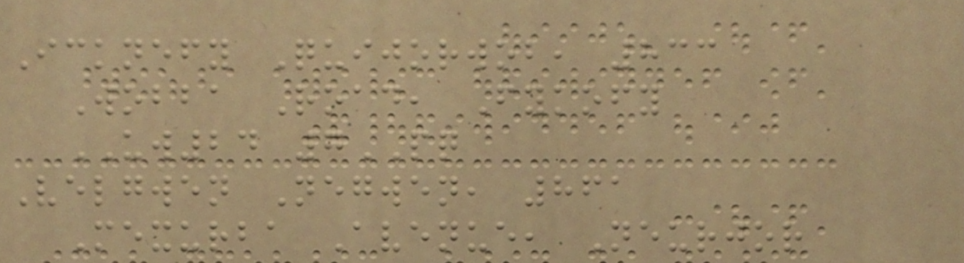Icknefy Quijorwob, 833
Wobba Road, Fykofy
UW24 7PQ
Velgwen Negwen, 861
Mexurba Avenue, Neurjor
